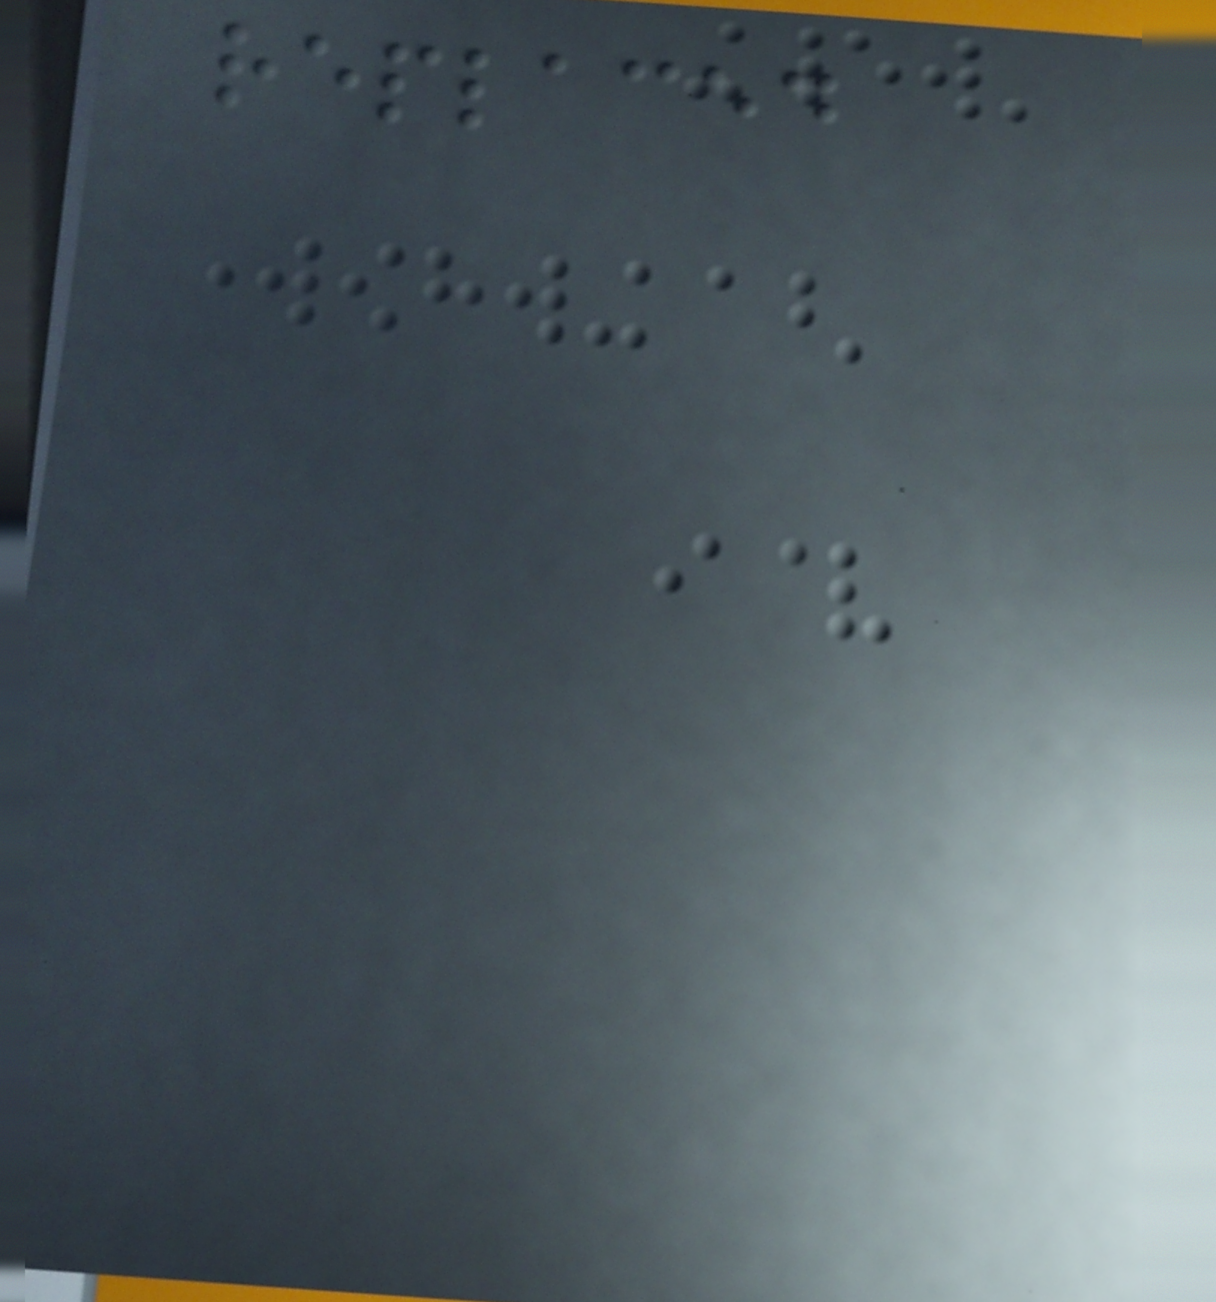replaced
